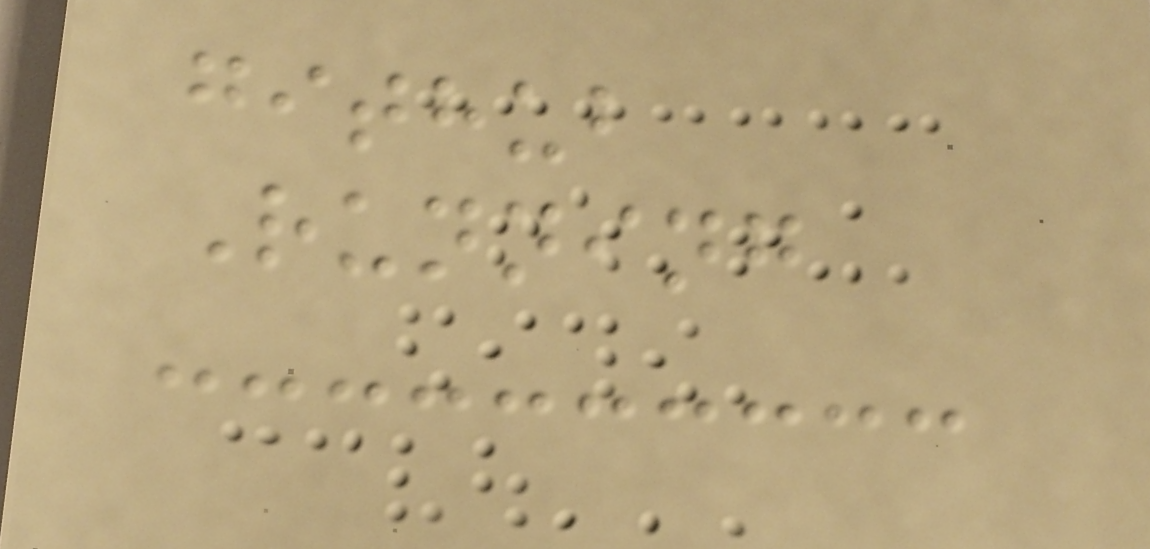github
Running
